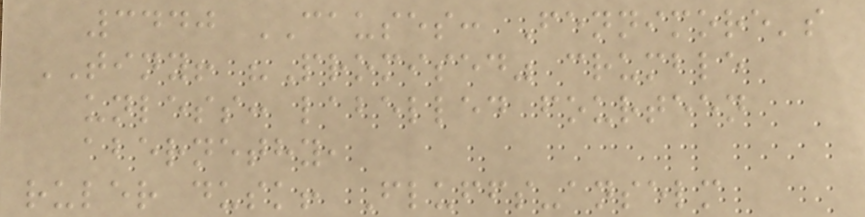3440 CAUSES: Fennimore's
TINY! "Promised" crumble
unless: labelled fourteen
abernethy,
ruler dusk! Fluffs-anselm
